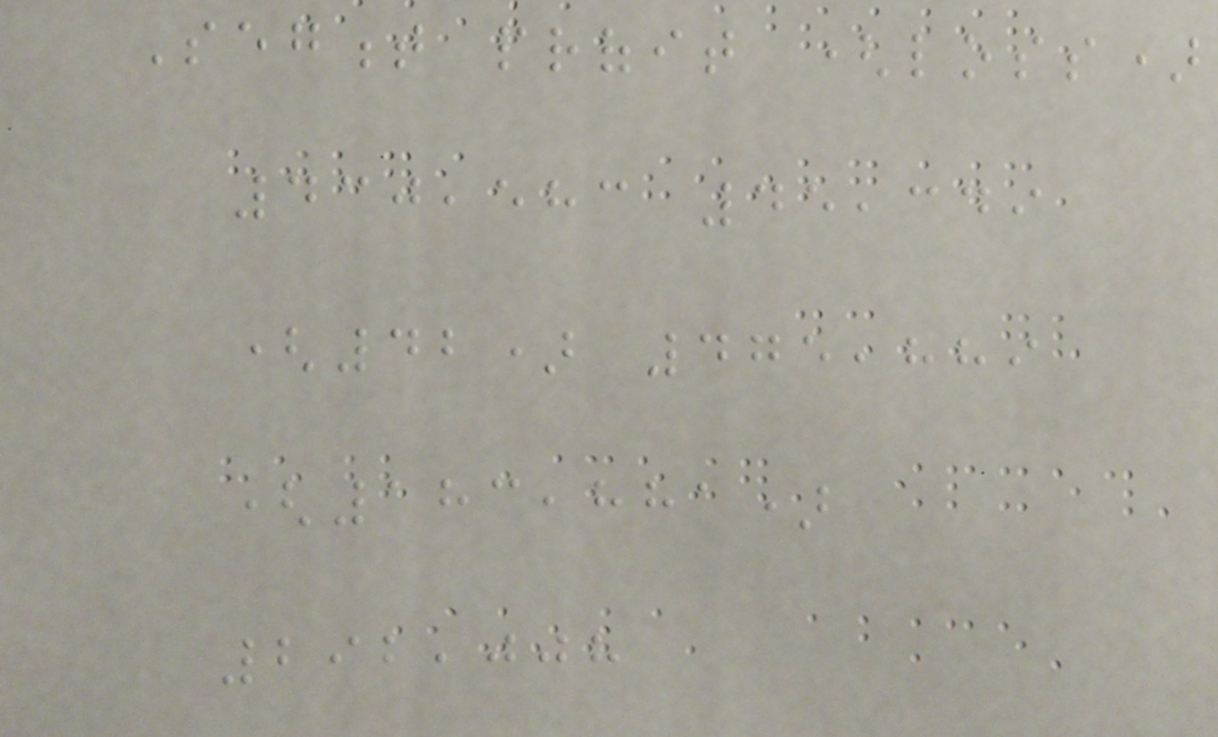Segment profit (loss)
430,583 45,349
(42) 475,889
(183,881)
292,008
